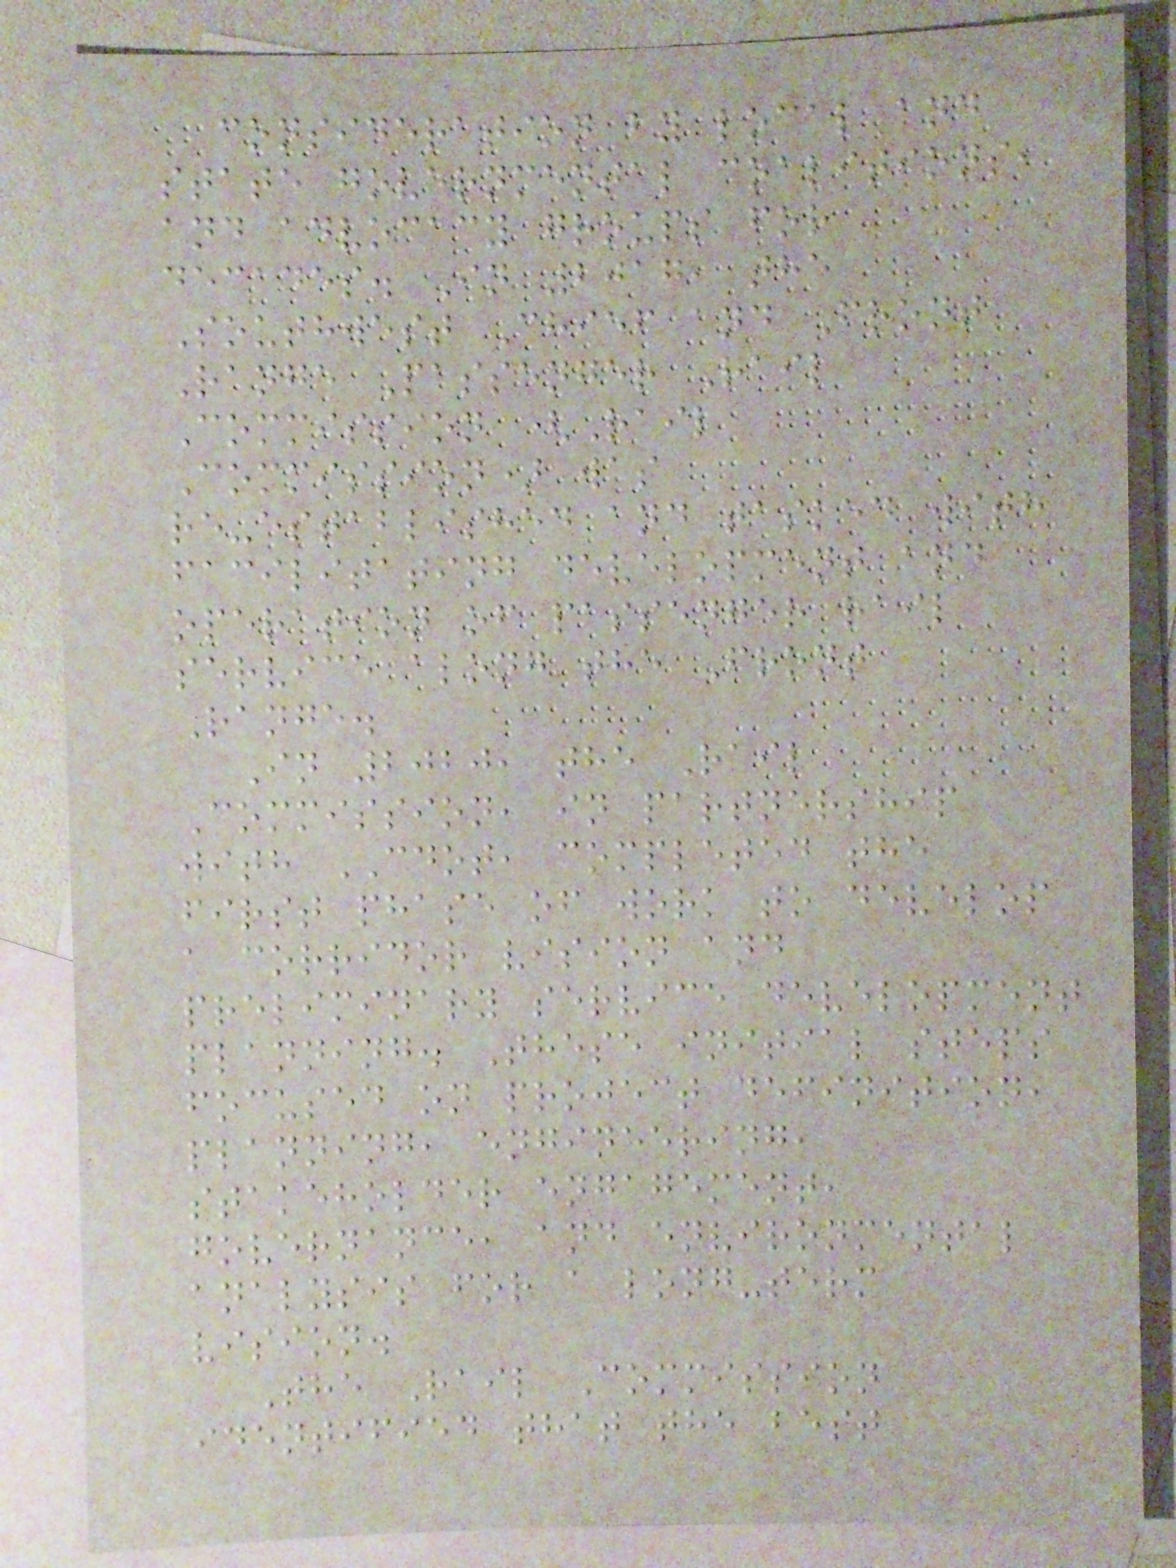consideration by local and
state governmental coalitions,
and advocacy groups for
decades. In 2017, the
Southwest Chief and Front
Range Passenger Rail
Commission (Rail
Commission) was
re-established and tasked with
facilitating development and
operation of passenger rail
service along the Front
Range.
In 2020, the Rail
Commission, in partnership
with CDOT, completed the
first phase of work to develop
a corridor vision and
preliminary service development
planning. These initial steps
focused on project definition,
planning, engineering,
stakeholder engagement,
governance, and environmental
analysis for a long-term
vision.
The Rail Commission
identified that the best
